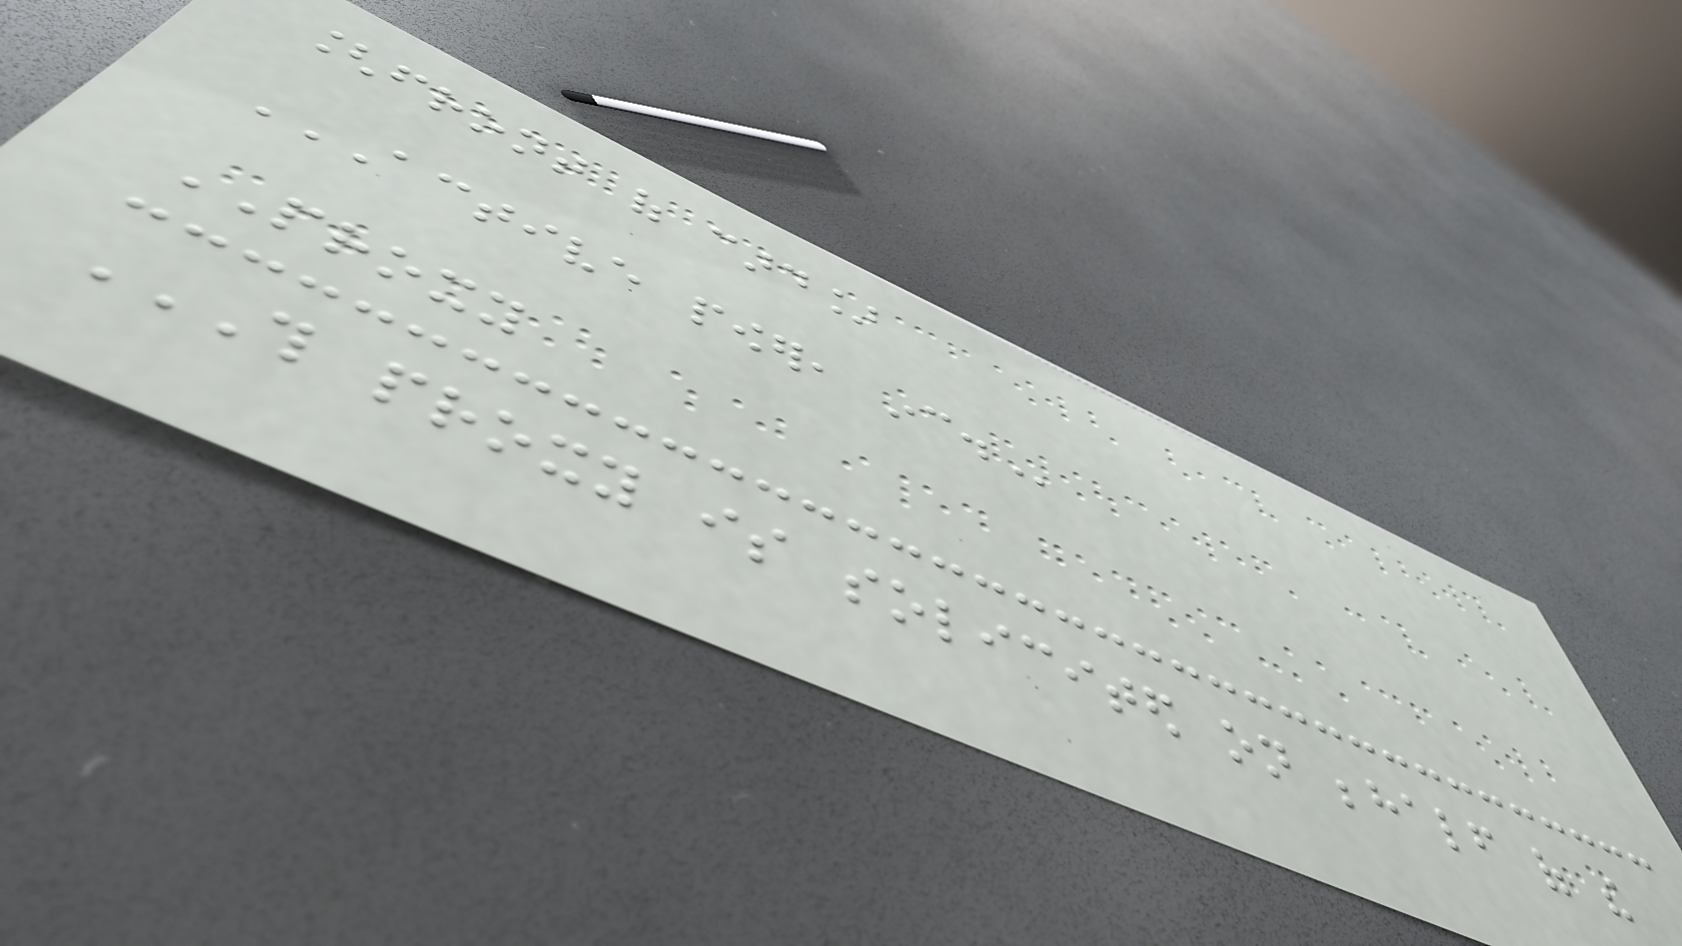[front of card]
ACTIVE POWER, INC.
PROXY
THIS PROXY IS SOLICITED ON BEHALF OF THE
